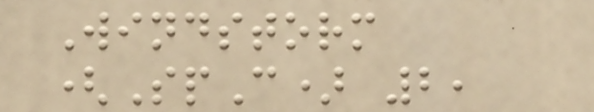Windstorm
(SpC) 2,
